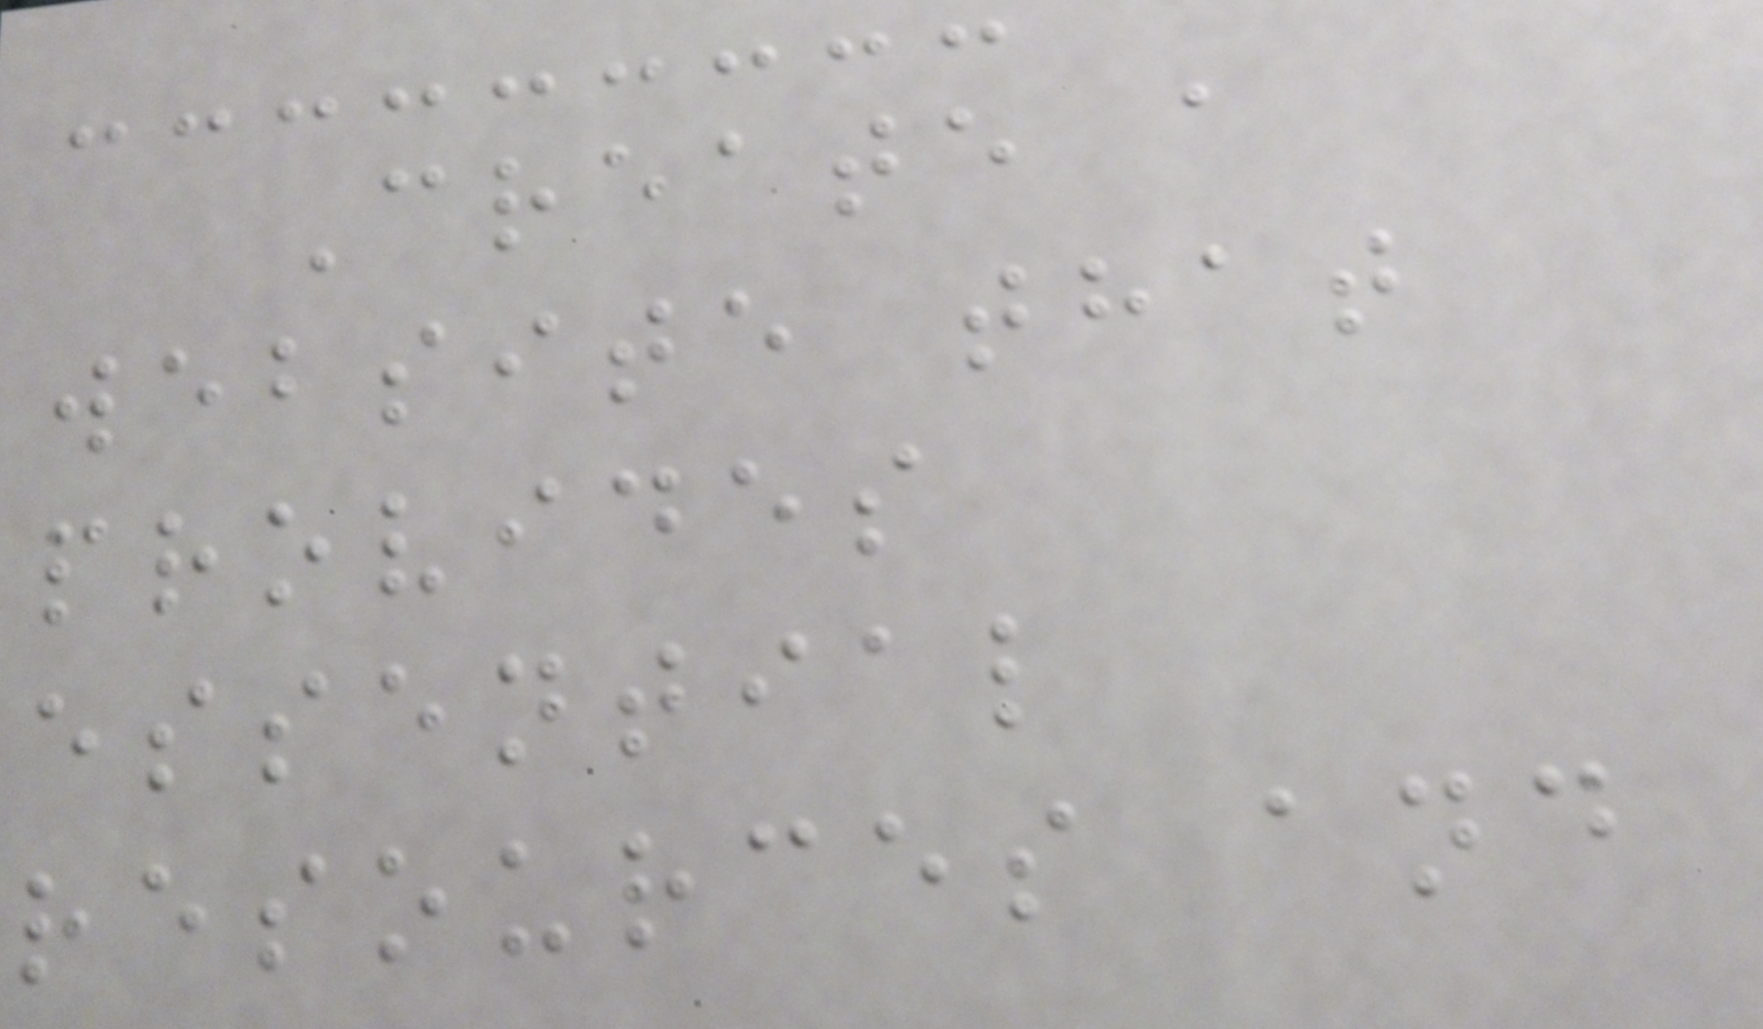Create a
website that
provides
essential
resources and
